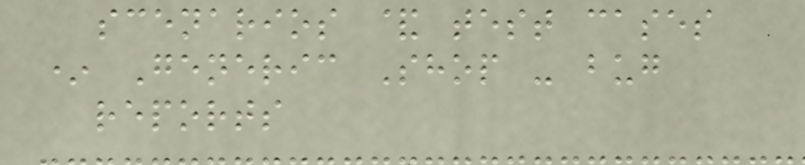scenarios & test cases
* Generic Shop - bug
reports
